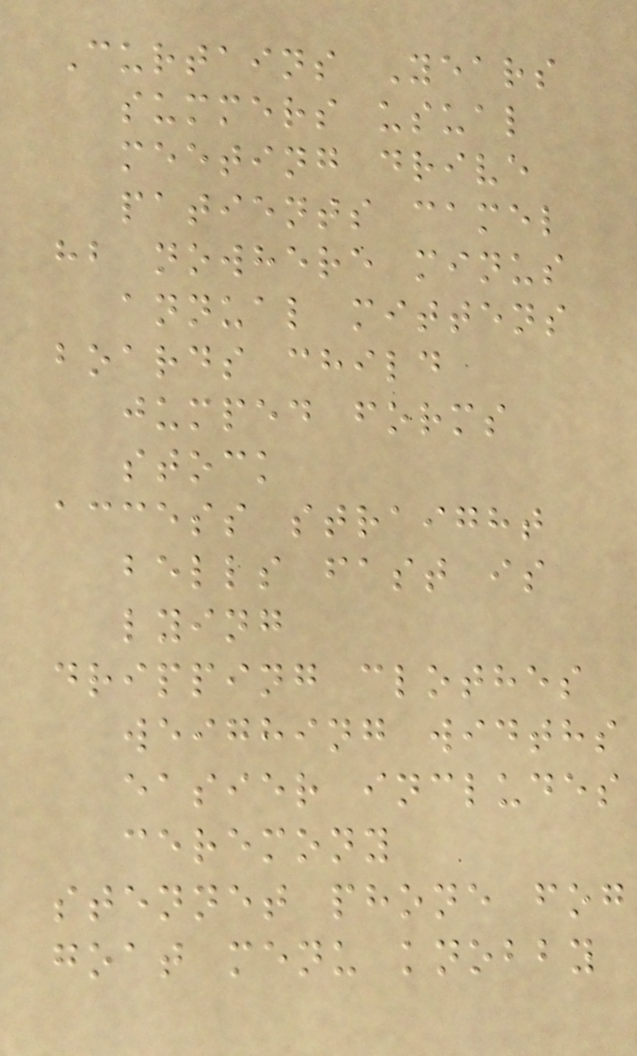Curtains Years
summers usual
meeting drive
patients camel
hb nowhere minus
annual mittens
boards child
jumped forms
stock
access straight
bells fast is
lying
dripping clothes
weighing widths
easier includes
ceremony
stennet phone fog
goat menu knobby
